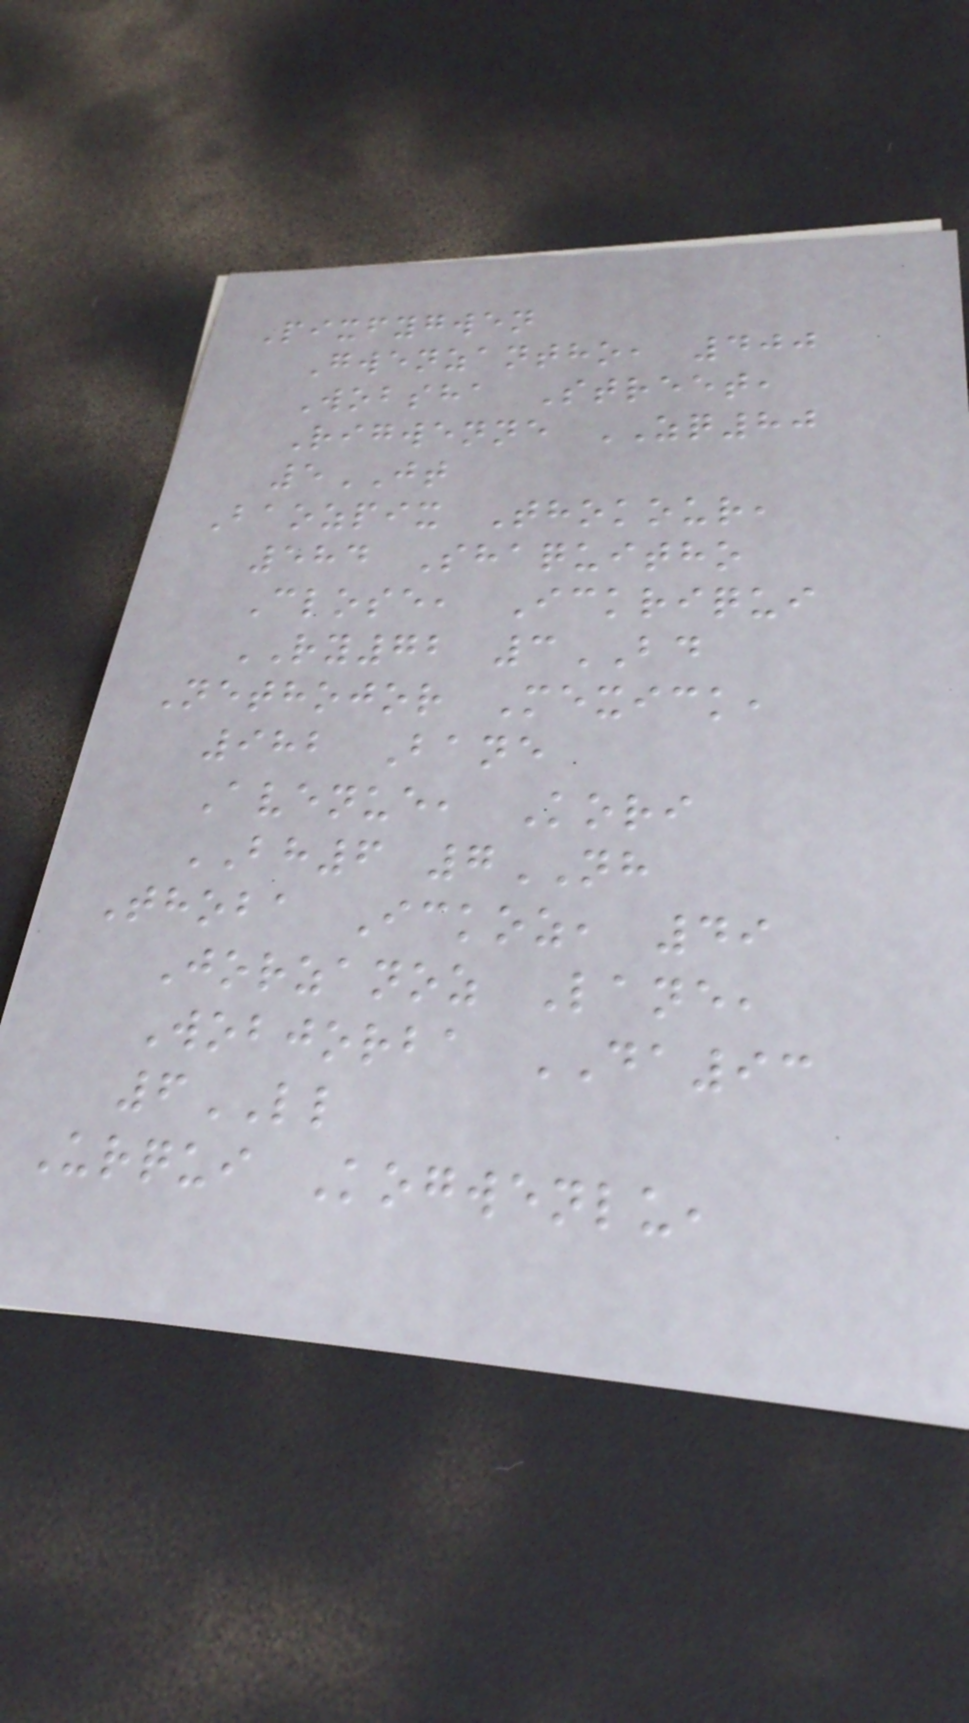Pixfygwen
Gwenzantho, 400
Wobsha Street,
Rigwenne ZQ80
5JT
Baozpix Thokour,
584 Shaquitho
Close, Ickriqui
RY72 3BD
Nethojor Mexick,
982 Bane
Avenue, Kori
BH6 7NH
Thoba Ickoz, 49
Jorzanoz Lane,
Wobjorba DA93
6LL
Urqui Kogwenlu,
